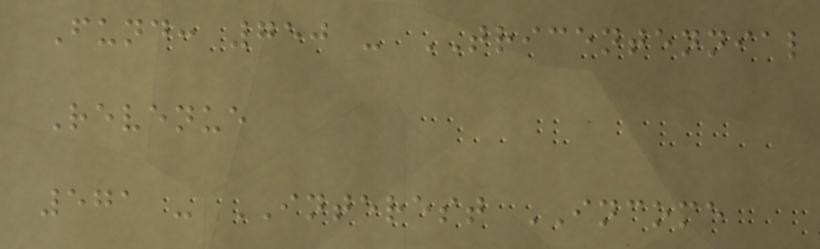Fund: 750 - TRICENTENNIAL
Revenue
571 - INTEREST INCOME
